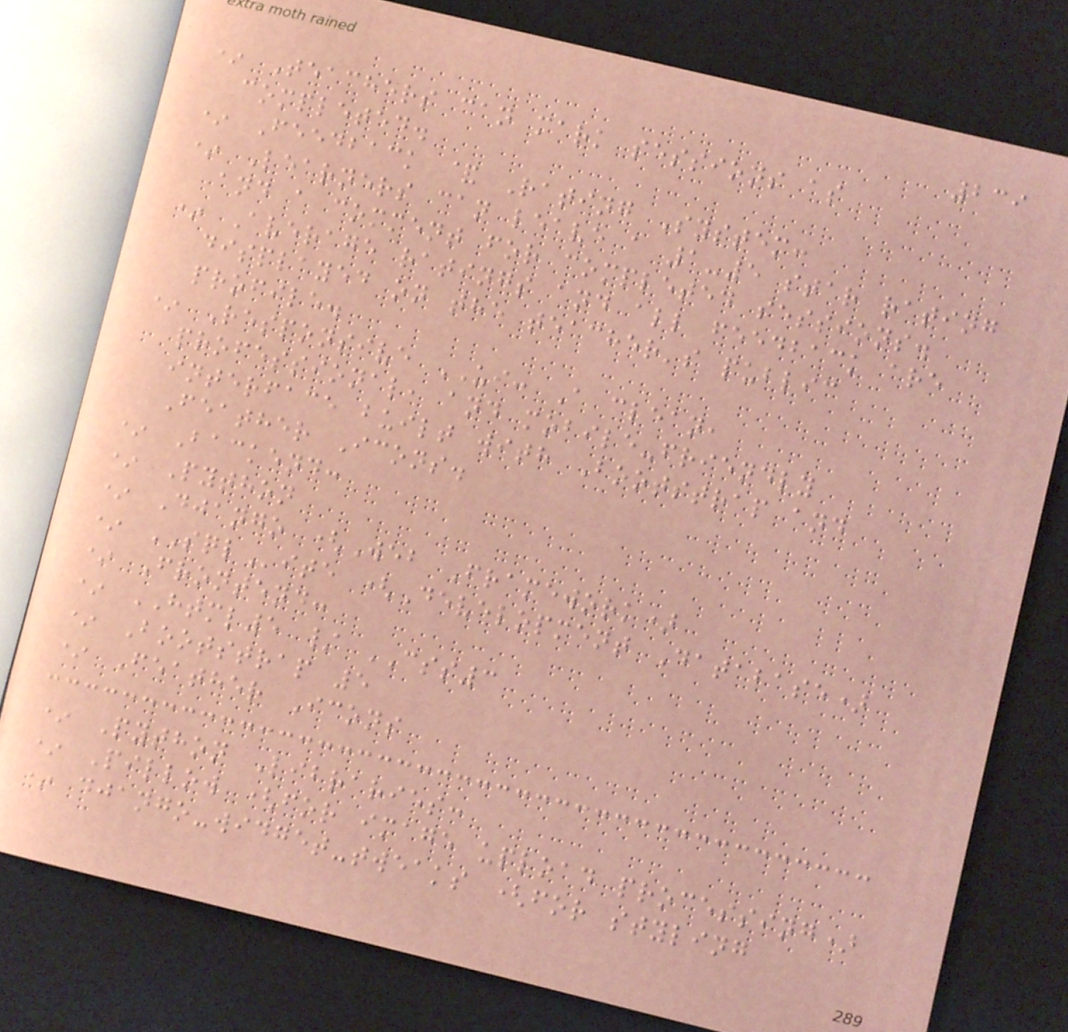239
* Teachers can mark sessions as
completed.
* Feedback & Rating System:
* Learners can leave a 1-5 star rating
and a comment for completed sessions.
* Average ratings and all feedback are
displayed on the teacher's public
profile.
* Responsive UI: A clean,
professional, and mobile-friendly
interface built with Bootstrap and
Feather Icons.
* Backend:
* Python
* Django (Web Framework)
* SQLite (Development Database)
* Frontend:
* HTML5 / CSS3
* Bootstrap 5
* Feather Icons
* Python Libraries:
* Pillow (for image upload processing)
* django-widget-tweaks (for styling
